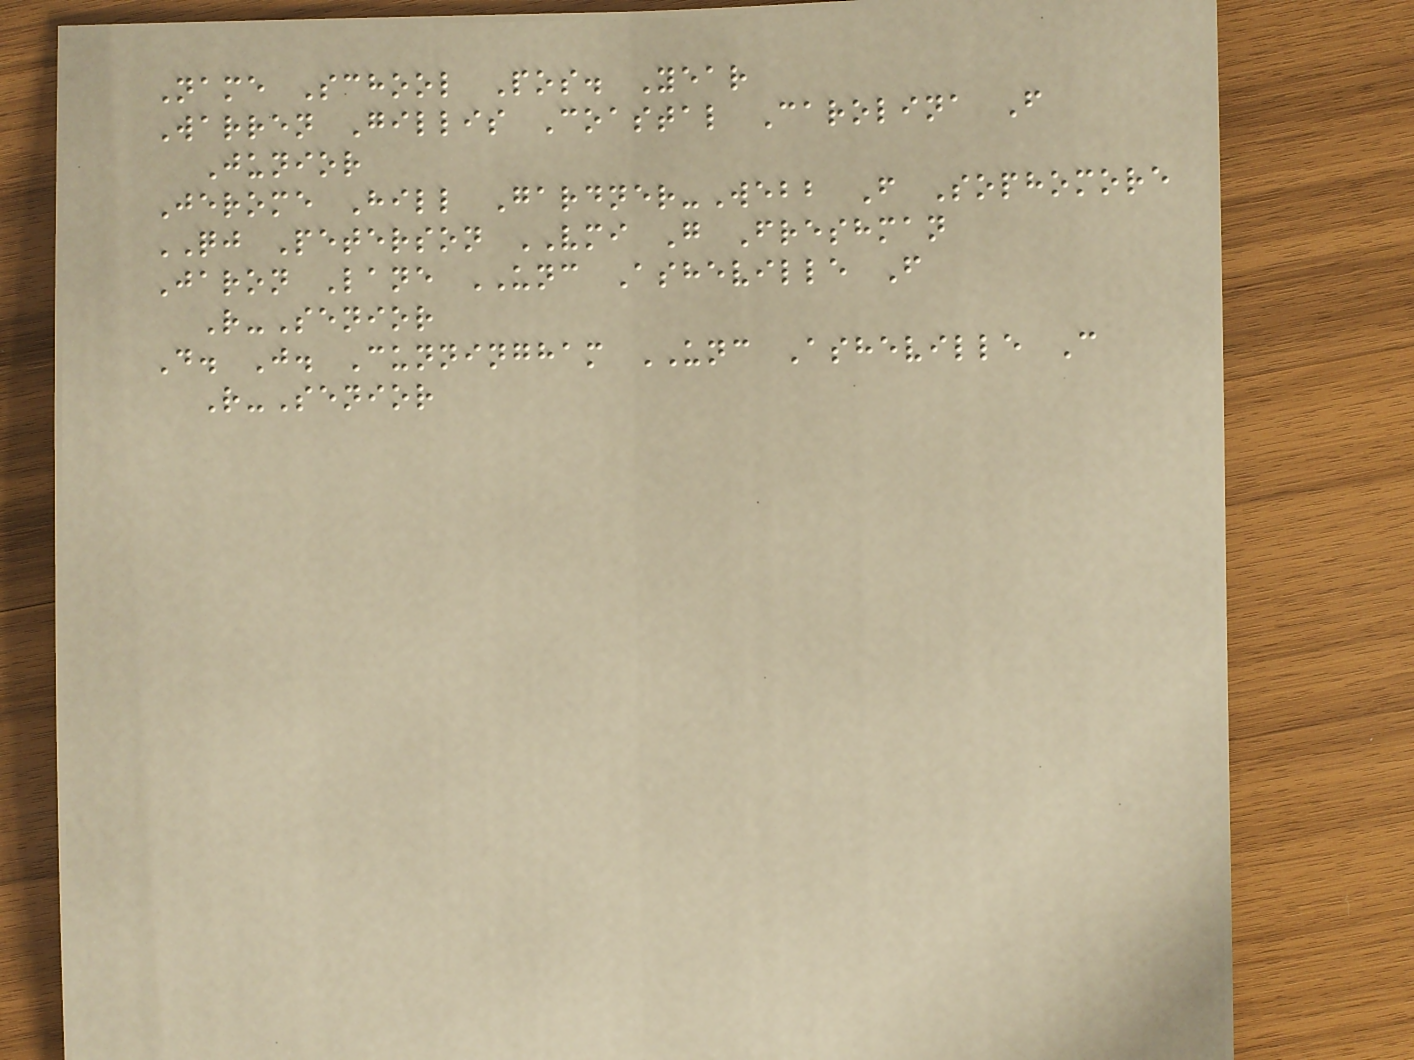Name School Pos. Year
Warren Gillis Coastal Carolina F
Junior
Jerome Hill Gardner-Webb F Sophomore
QJ Peterson VMI G Freshman
Jaron Lane UNC Asheville F
R-Senior
D. J. Cunningham UNC Asheville C
R-Senior
